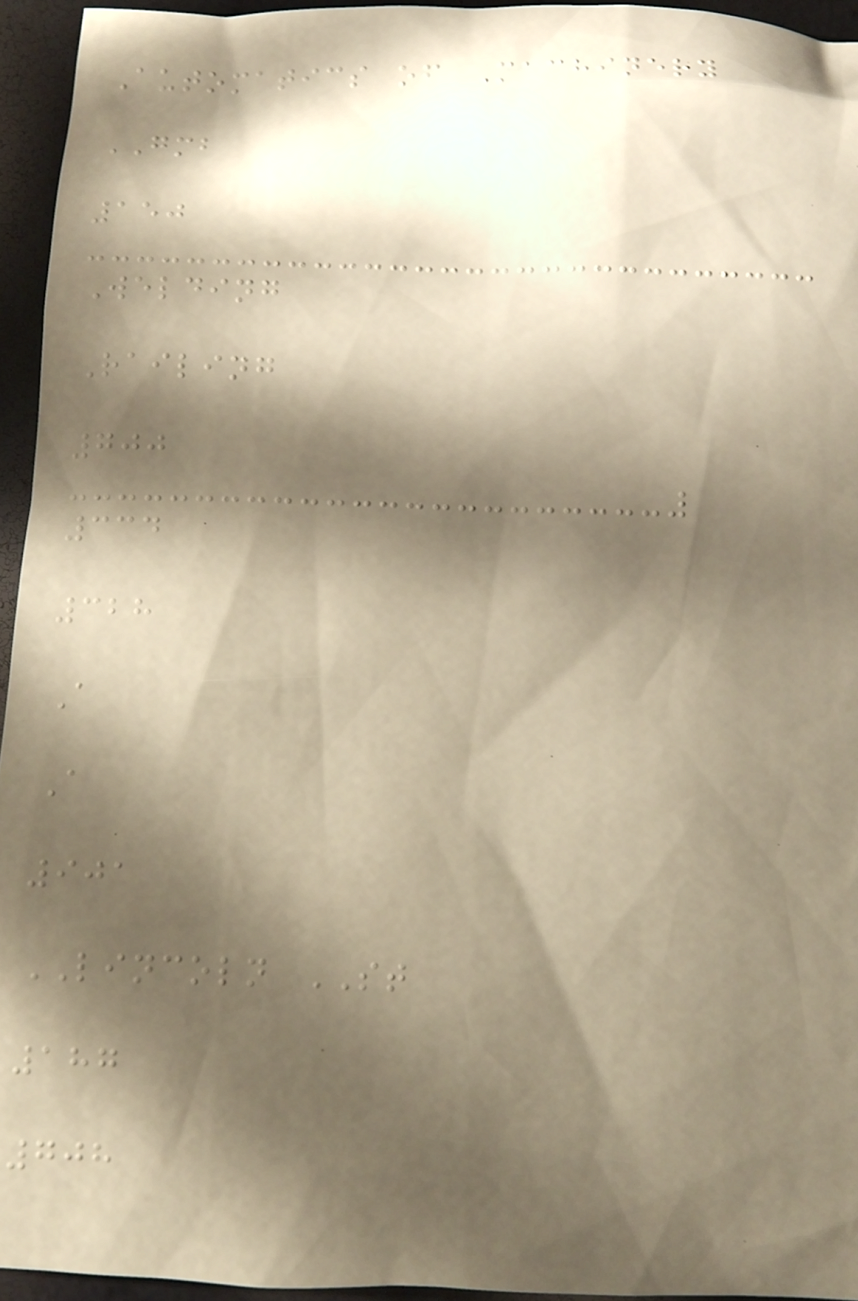Automatics of Machinery
GMB
150
Welding
Railing
700
334
328
A
A
901
LINCOLN ST
187
708
